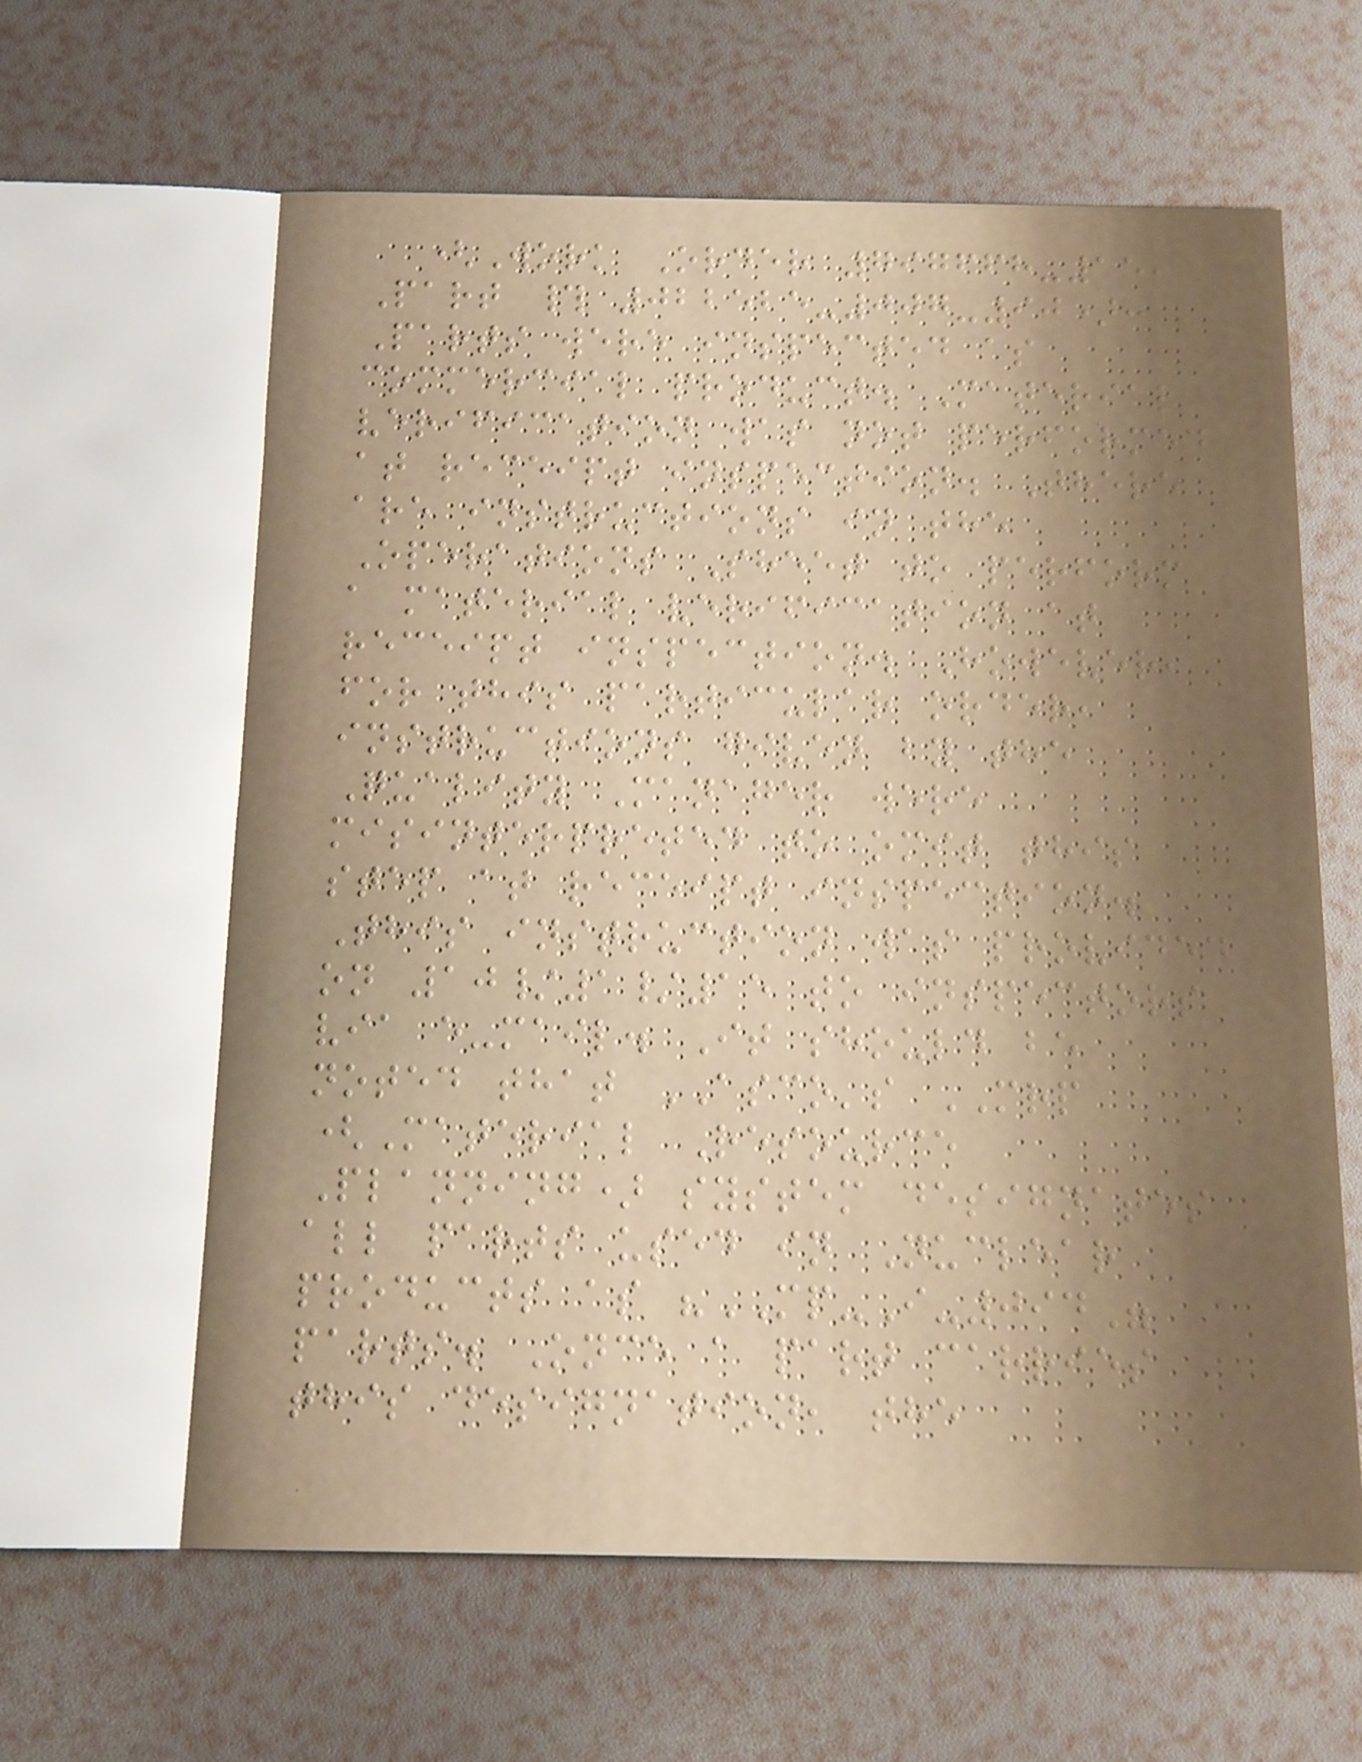(Work Order 797668-15,
Part # 022525-007-90):
Parts were inspected as
commercial product. Material
verification was not performed
at receipt inspection. There
are instructions in the
Operations Sheet to perform
a material verification at
receipt inspection. However,
for this particular order,
instructions given by the
Quality Manager were
misinterpreted to omit this
step at receipt inspection.
This instruction was provided
on 10/1/15 to inspectors
via e-mail. It should be
noted that ASCO's MRP
(Material Resource
Planning) system designates
all parts used in Nuclear
products as "MP-I-094"
parts. Once a part carries
this designation, the
